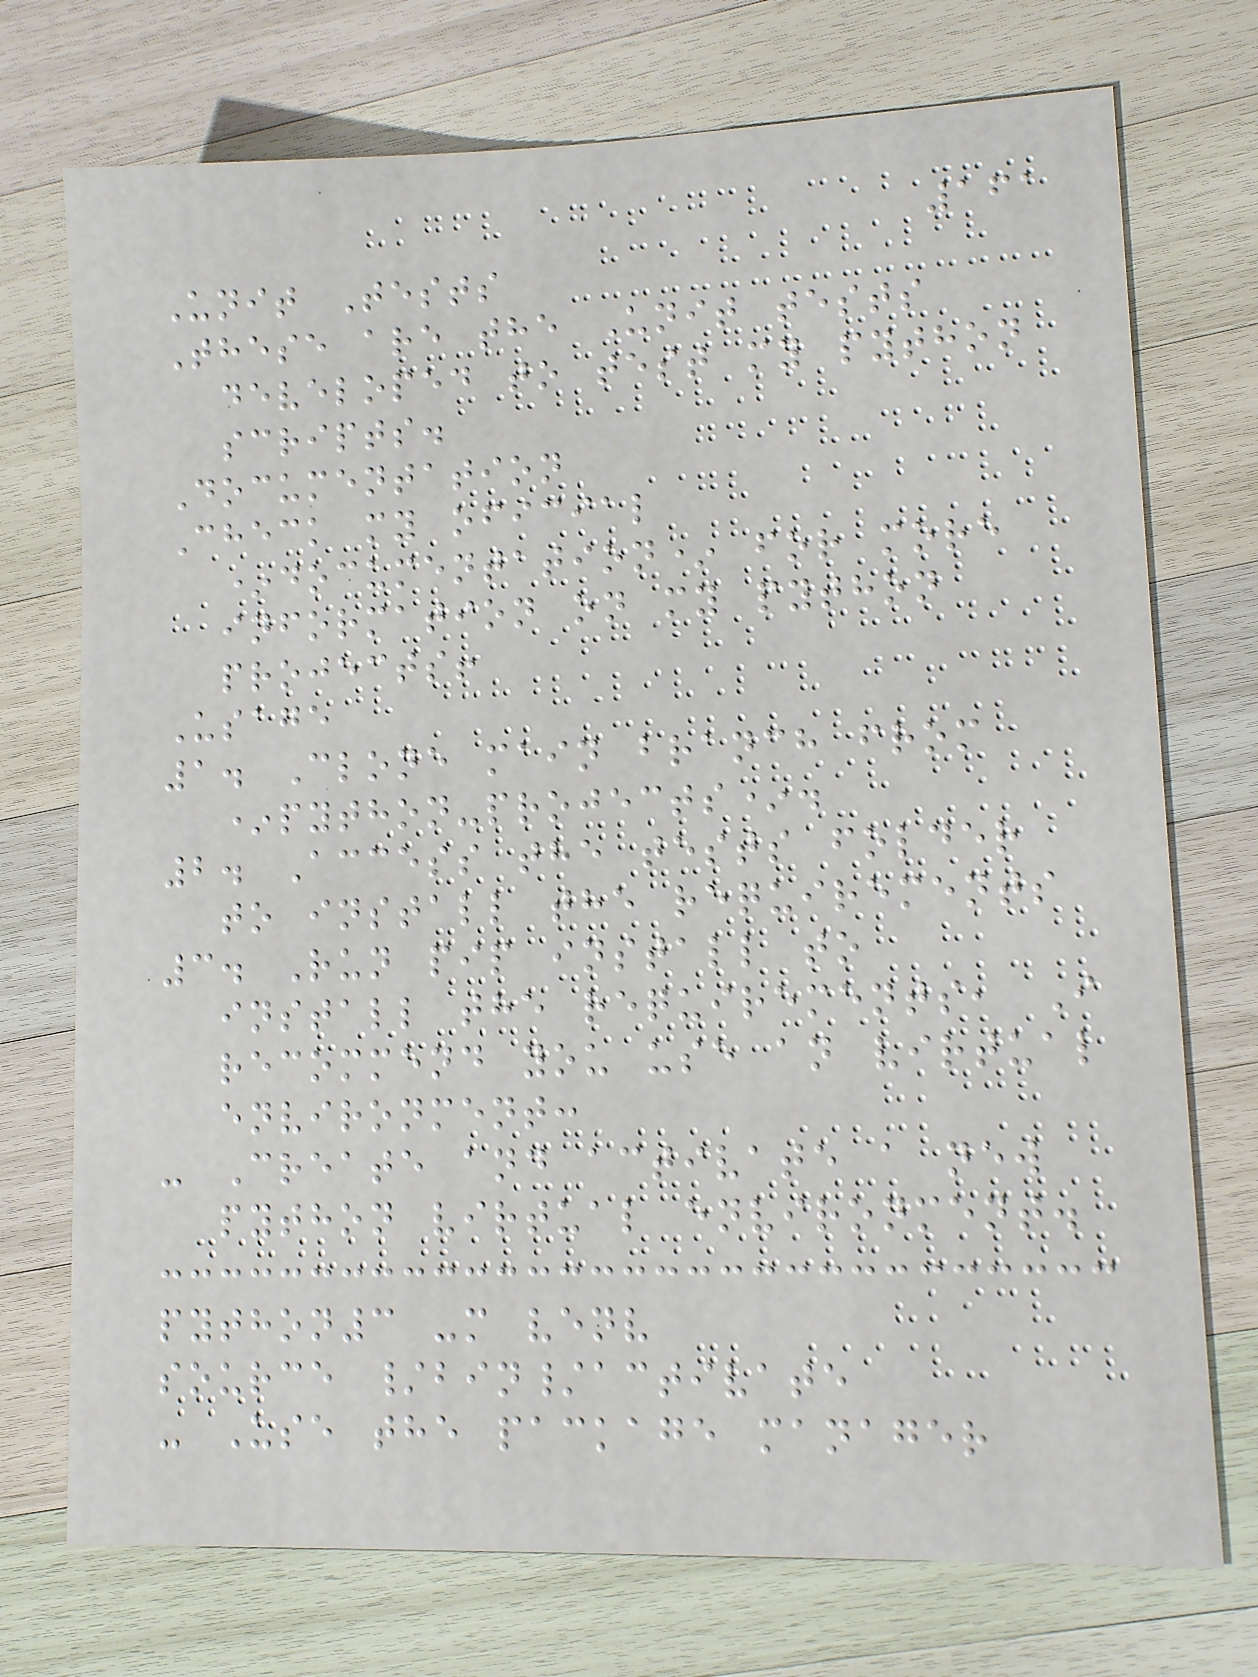161
Unit Tests
These are the Unit tests
developed to test my python
scripts.
Documentation
Check my oficial
*documentation* for more
information on my python
projects!
Usage
1. Clone main branch from
*python-projects*.
2. Access the tests folder
to install the requirements
3. Run pip install to
install the requirements, I
recommend you use an virtual
environment:
- Create and activate a new
python virtual environment.
python3 -m venv
source /bin/activate
- Use the package manager
